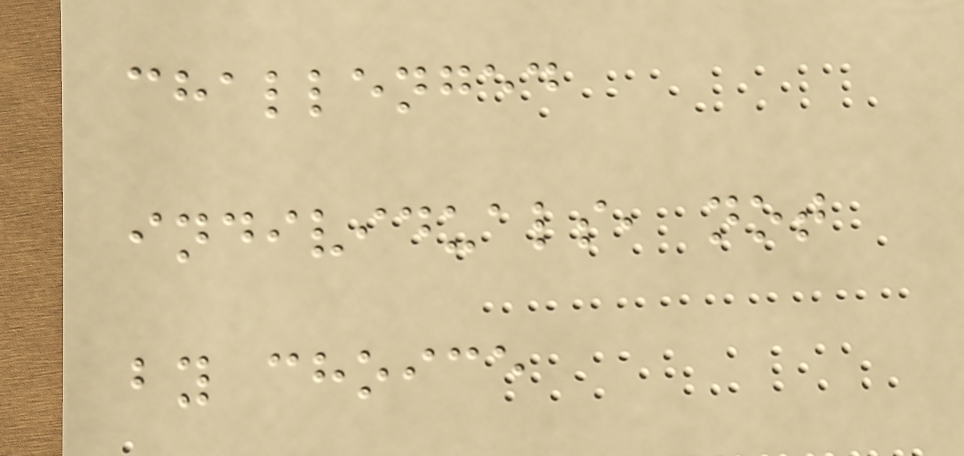challenged
individuals, not
by choice
